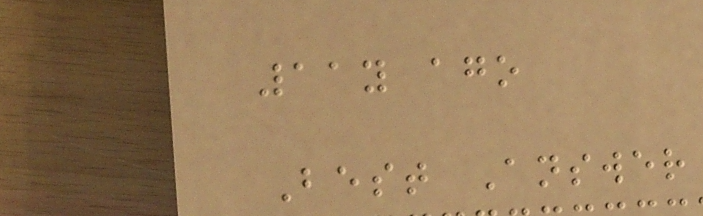11y ago
Best Answer
